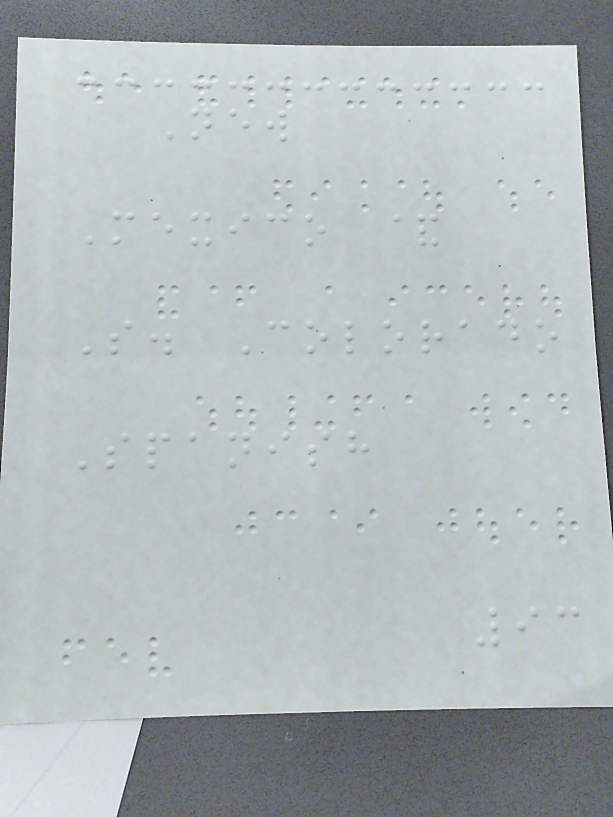New
Mexico &
S. Colorado
Spanish
93
